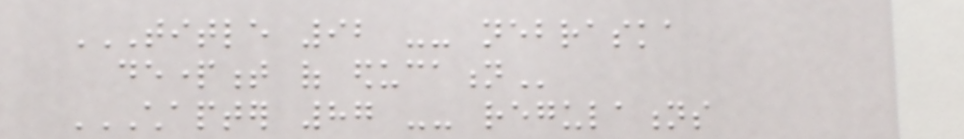TITLE 92 -- NEBRASKA
DEPARTMENT OF EDUCATION
CHAPTER 87 -- REGULATIONS
